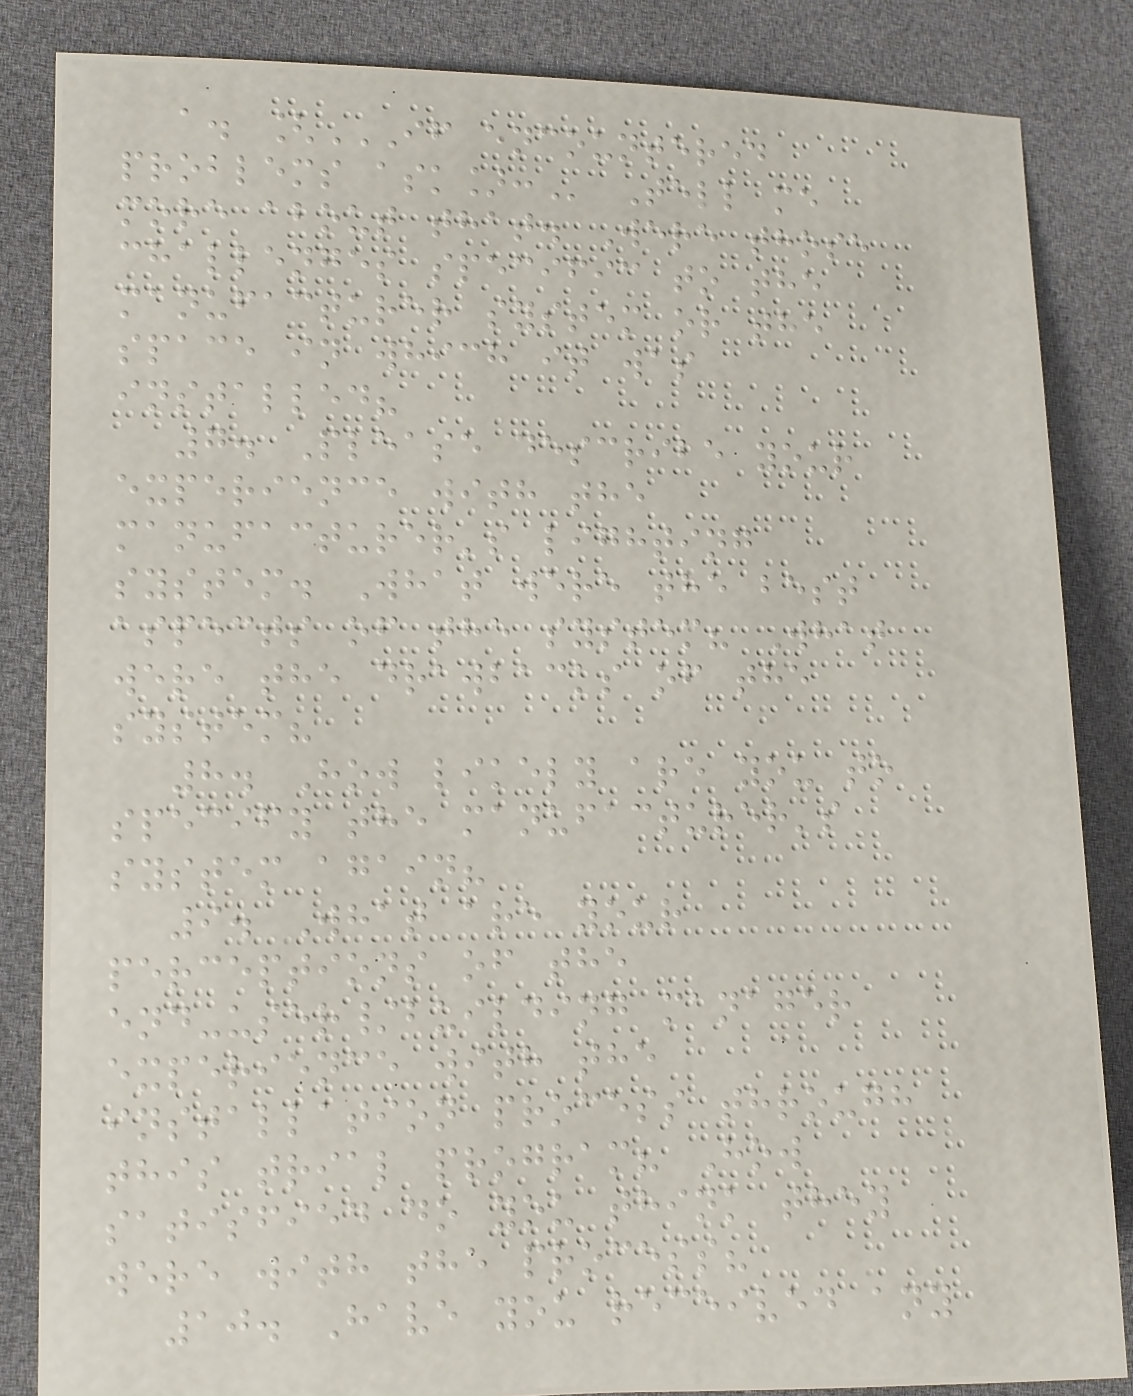a. [IF ENCOUNTERED
PROBLEMS ASK]: Tell me
more about that. Were those
challenges specific to the
manufacturer system or the
space in which it was
installed?
7. Please describe your
experience with the
manufacturer's lighting
system. What were the best
aspects of the system? What
were the drawbacks of the
system?
8. How likely are you to
specify the manufacturer's
system again?
9. What are your
perceptions of the
end-user/building manager
experience with the
installation process through
this trial program? How
satisfied do you think they
were with the process?
10. Have you received any
